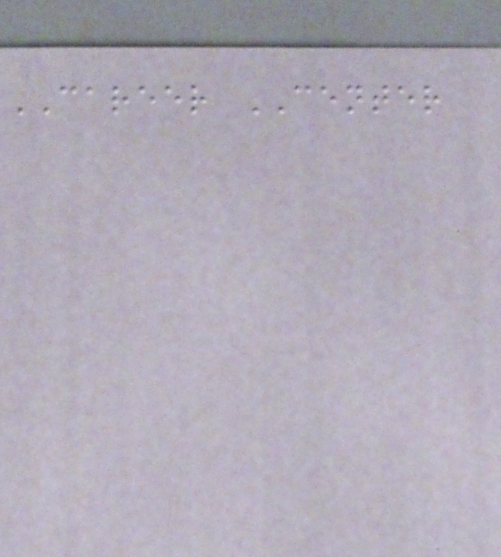CAREER CENTER
